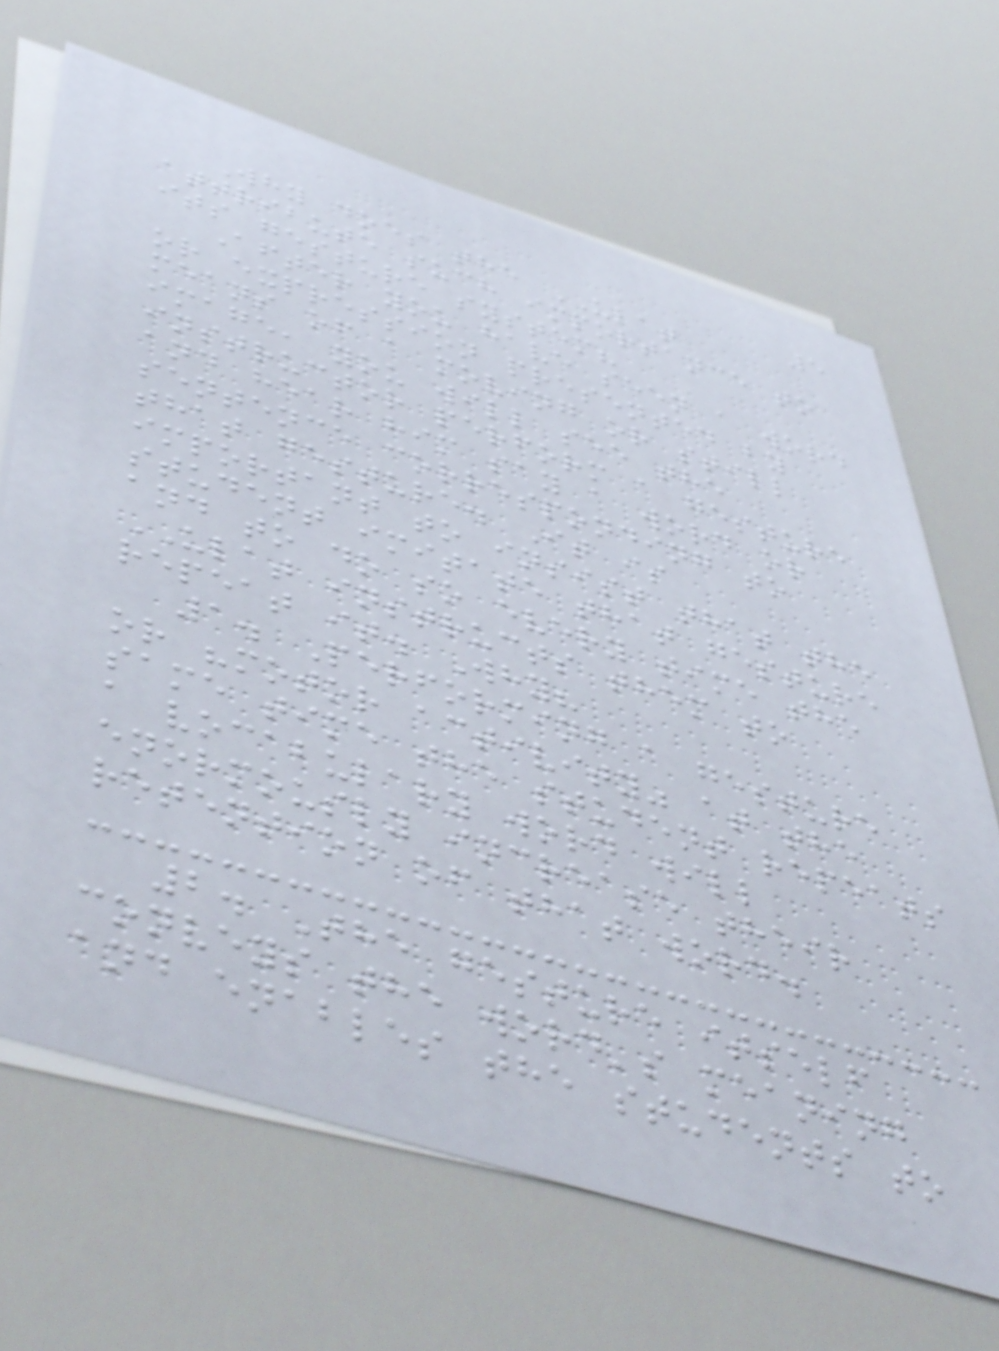5
Why does the ULAT
attribute such importance to
its gesture system?
After you have seen a word
or expression presented by
means of a moving or still
image, you will see the
instructor perform a gesture
and hear him say a word or
sentence corresponding to
that gesture. It is
important to insist that the
student imitate that gesture
and to do so every time the
ULAT instructs them to
repeat it. Why?
1. Performing a gesture
or "motor activity" at the
same time the student repeats
a vocabulary word will
enormously increase their
retention of that word.
2. The gesture itself
conveys the word's meaning
and enables the students to
